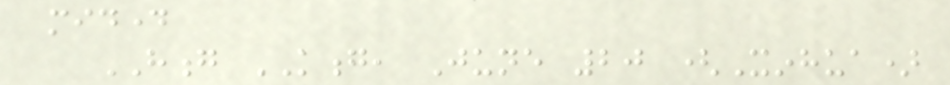midday
HONG KONG, June 20 (Xinhua)
